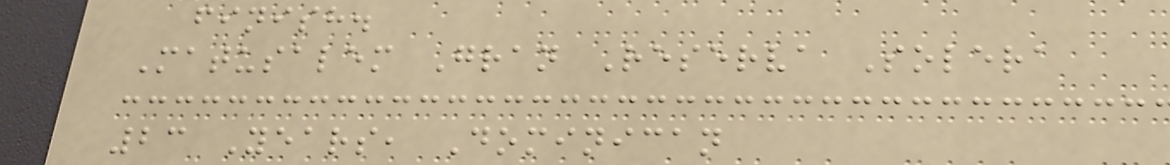finish.
Matusalem Gran Reserva Solera
23 Years, Dominican
